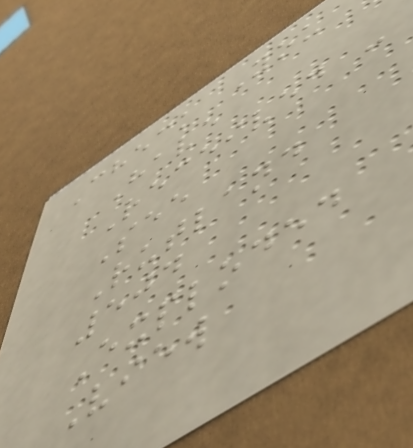Check You
Have
Received -
See
Rutland
504
Exploded
View
